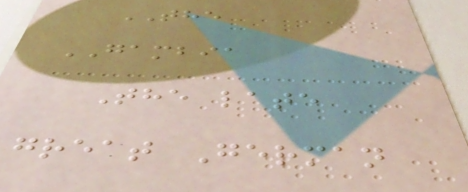THE
GAMBIA
The late
great German
